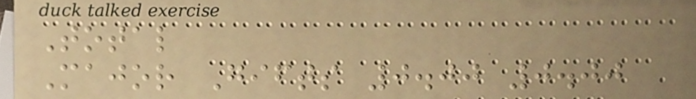Total
Major Gifts 0.00 0.00
